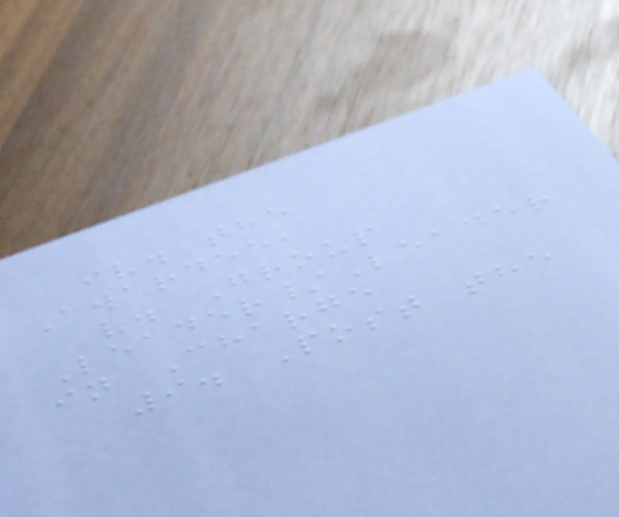iv. the
Awardee,
v. Group
Leader/Leader
in Charge
9. Post the
